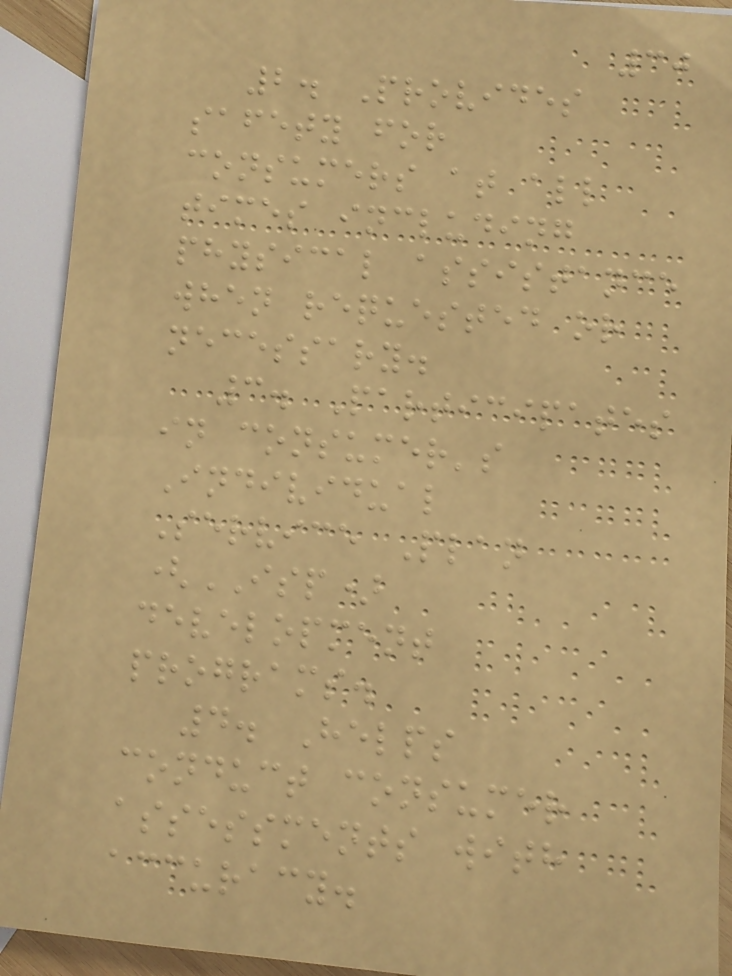30
2. Provides
safety for
consumers at all
times including
physical assistance
when requested or
necessary.
3. Participates
in consumer's
Individual
Service Plan
(ISP)
development
programs.
4. Helps
conduct consumer
assessments with
accuracy.
